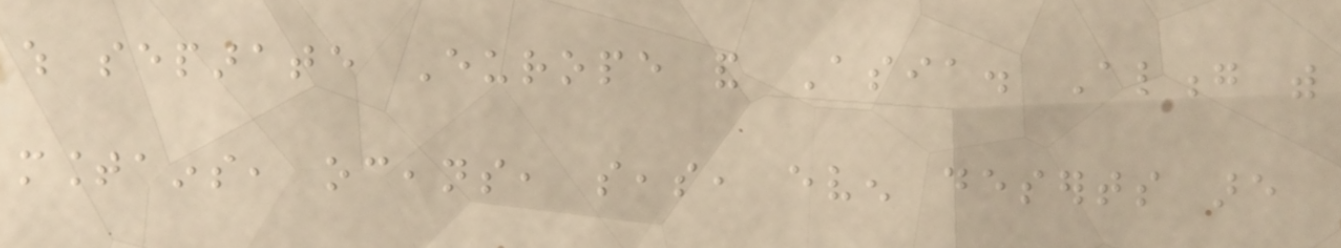which separate Europe and Asia. Along with
mountains, oceans, seas, even deserts are
